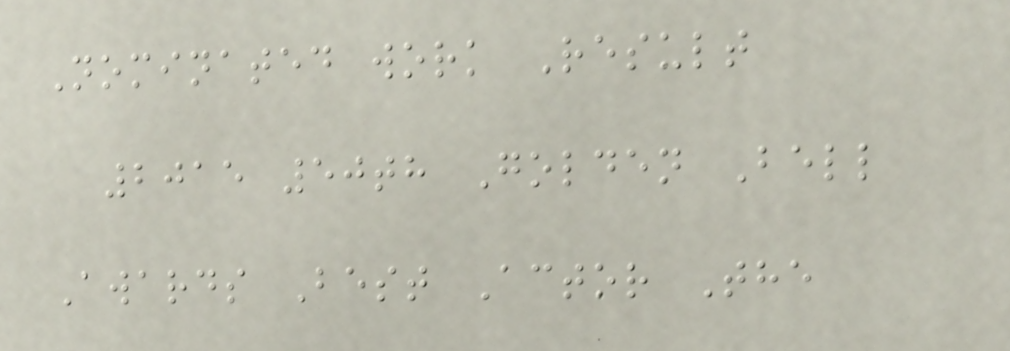Nominated work Result
2015 50th Golden Bell
Awards Best Actor The
